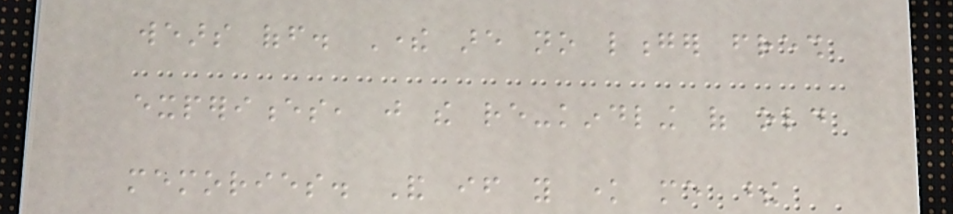wears off. There are no longer fresh
experiences, just the re-kindling of old
memories. And if you know me these
